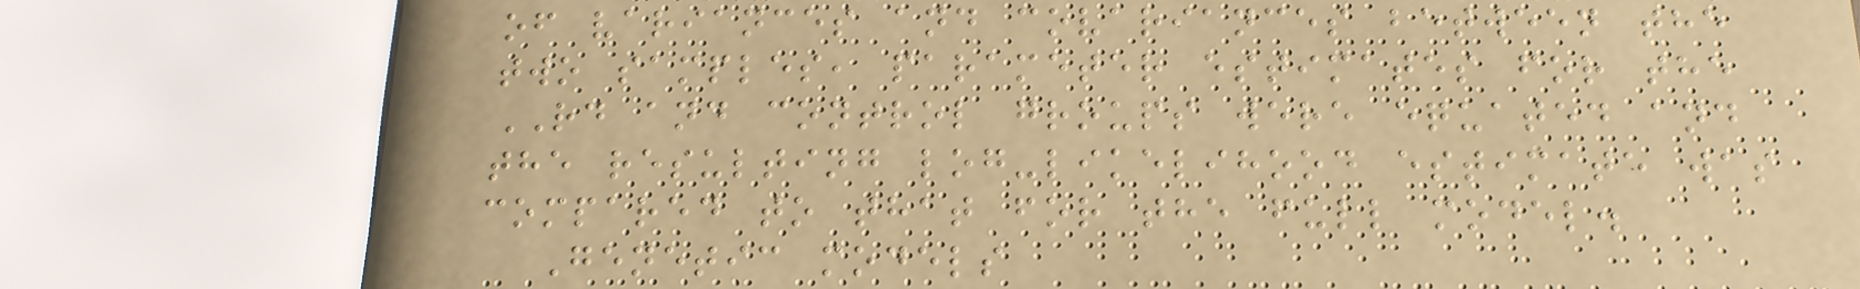of variances and covariances between the
two samples, parameter estimates for the
RD and control groups were equated and
the resulting log-likelihood estimate was
compared to that for the full model.
Genetic models
